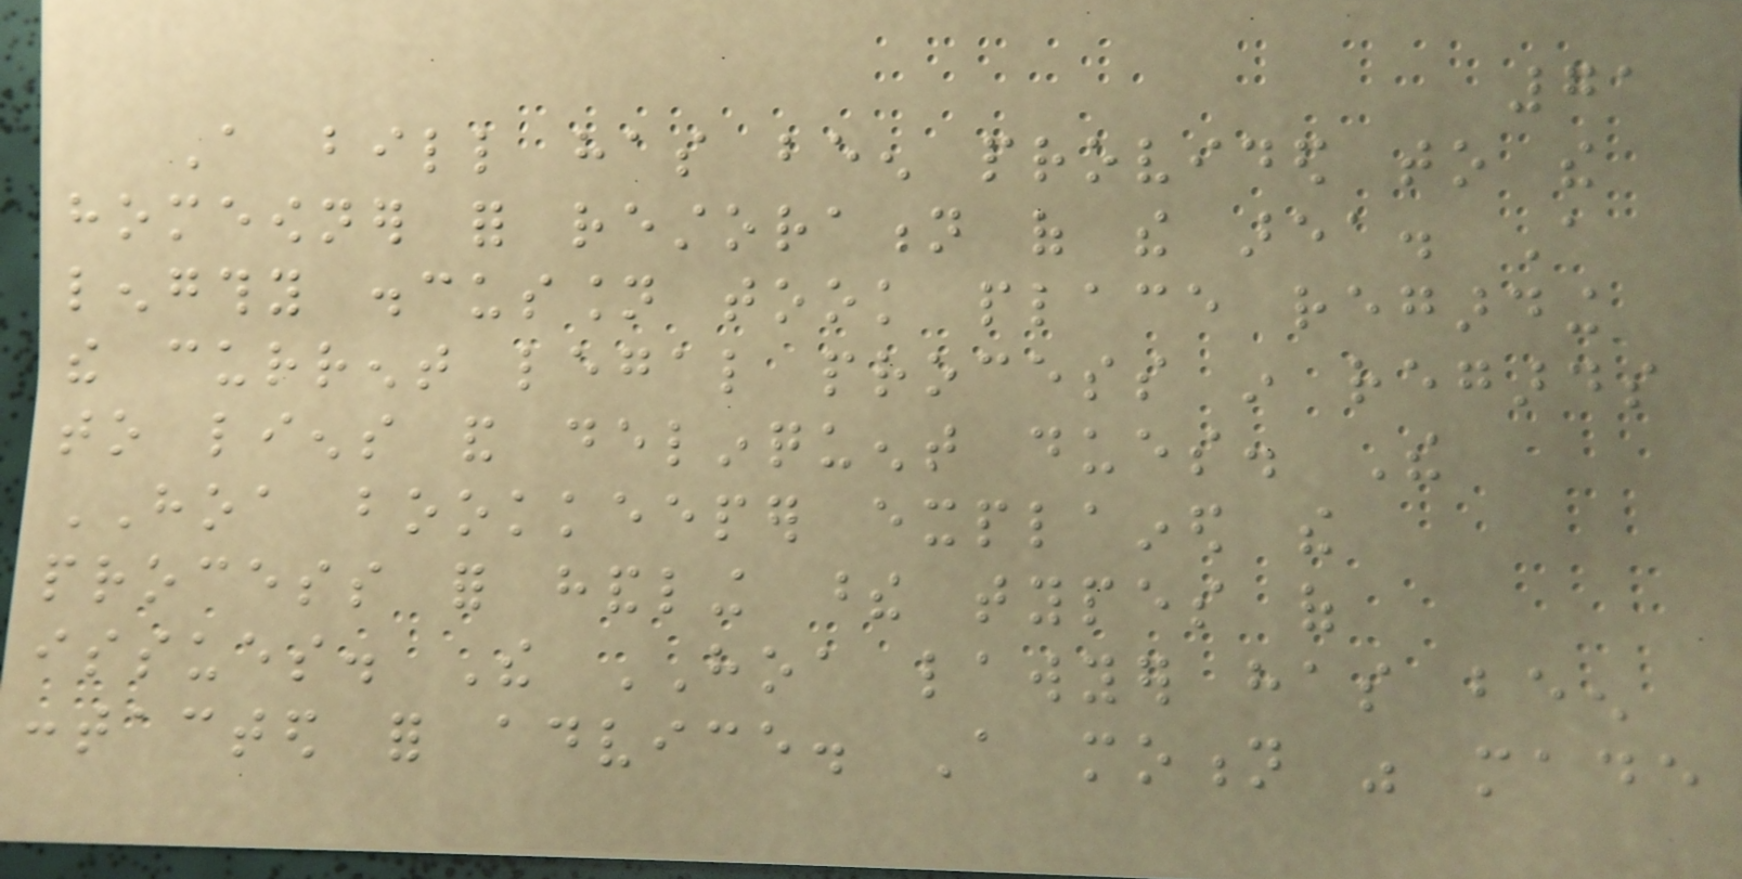71
A bill has been provided to the
homeowner for restoration of the area. A
lengthy discussion took place regarding
the current legal process in regards
to liens and delinquent dues. The
HOA bookkeeper explained the
process for handling these types of
issues. The HOA lawyer has been
contacted for advice. A motion was made
